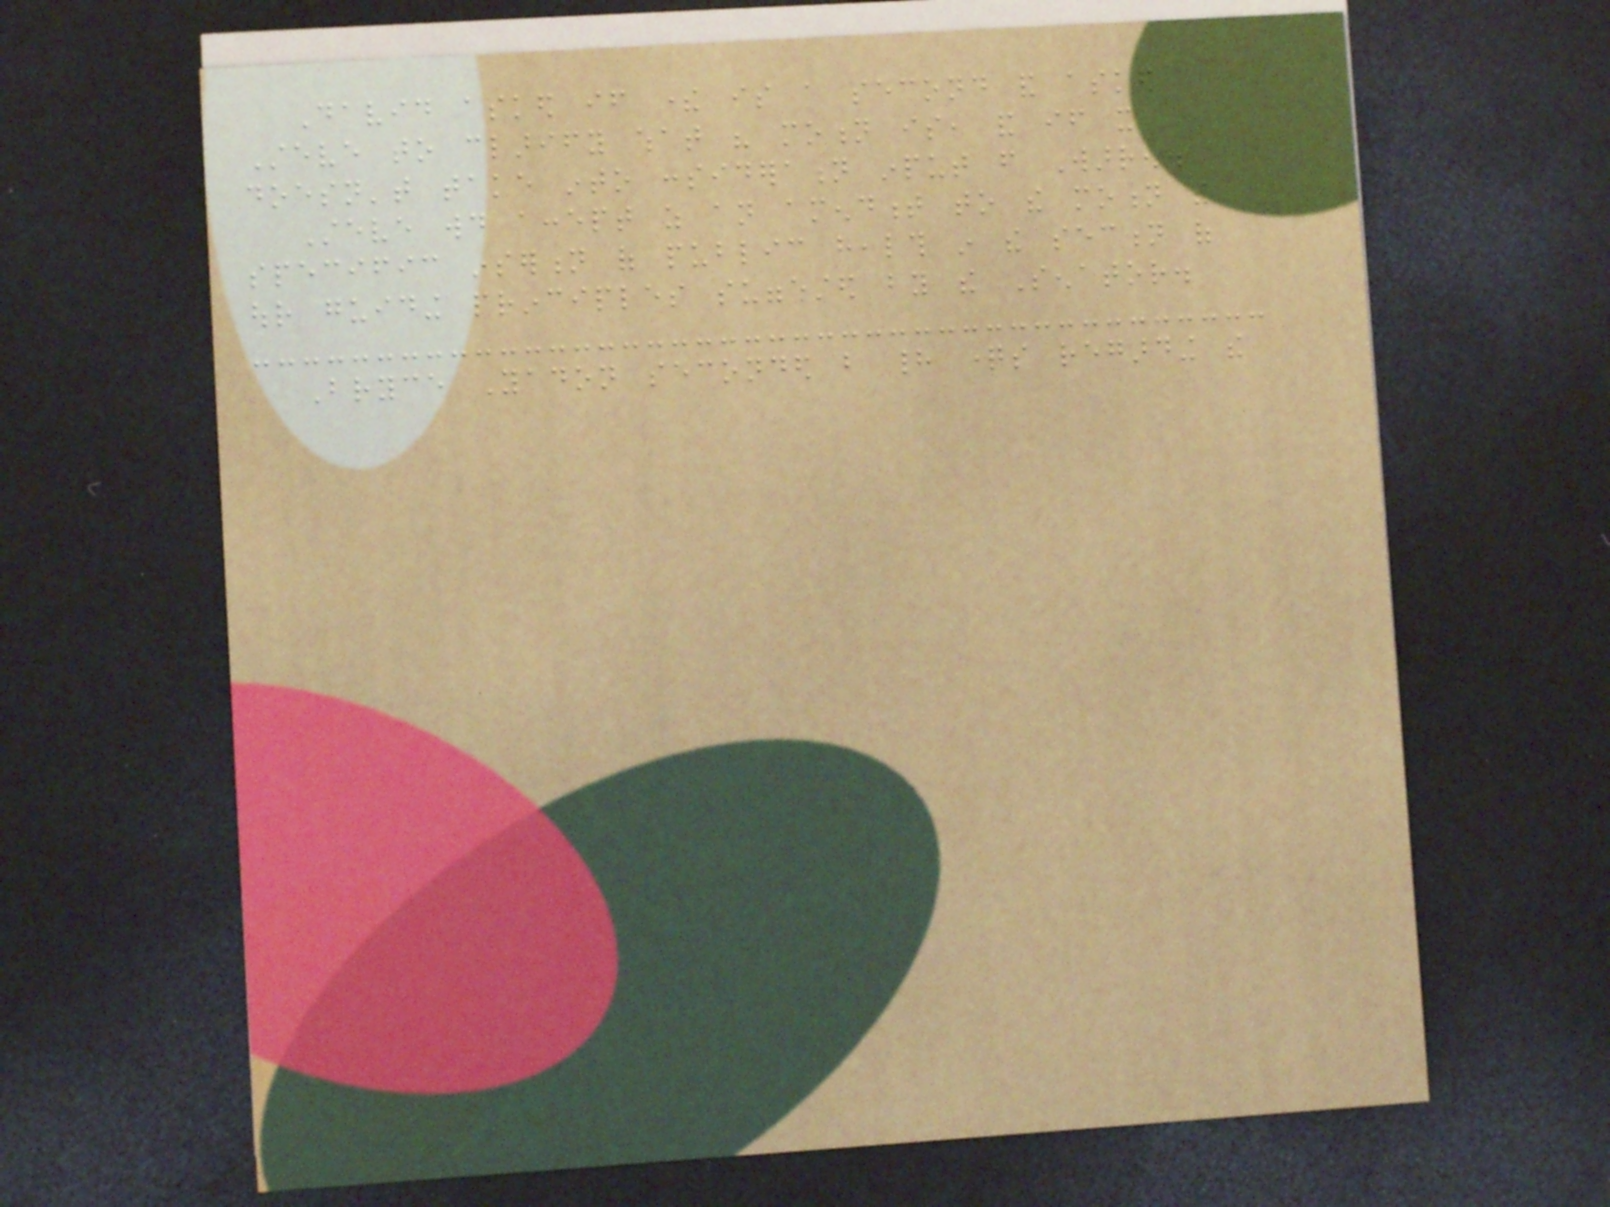David asked if there is a second and asked
Steve to clarify what his motion is, and if it
doesn't take into consideration input from Warren.
Steve would accept as an amendment to the motion the
specific insertion of public health in the section of
our guiding principles suggested by the Senator.
Bryce Yadon seconded but had questions regarding the
